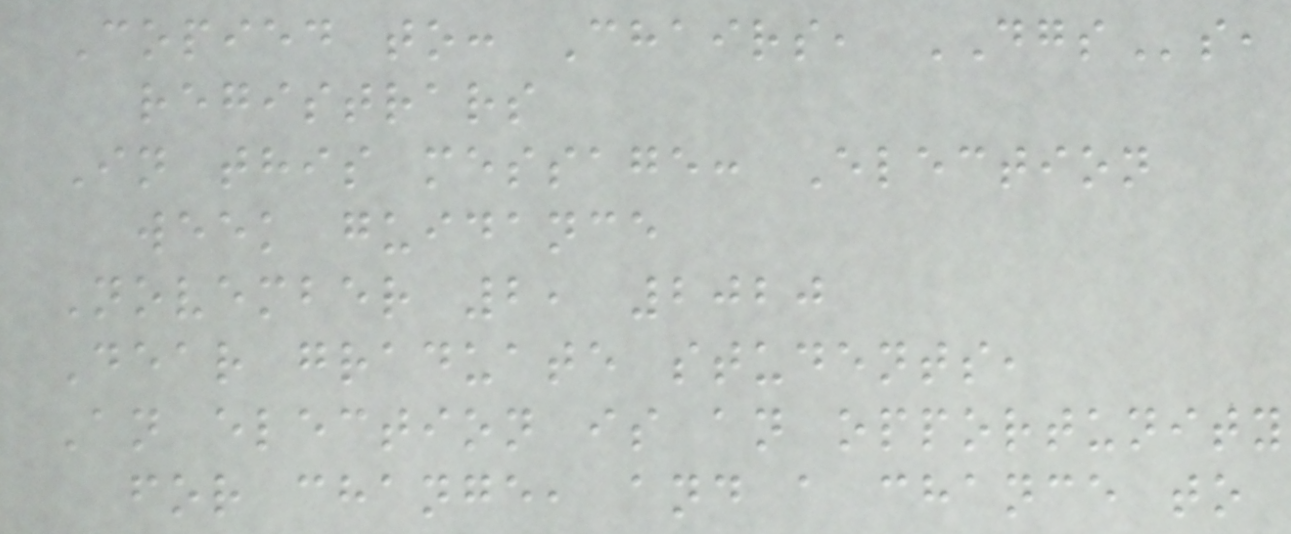Copied to: Chairs, DGSs,
registrars
In this message: Election
week guidance
November 2, 2020
Dear graduate students,
An election is an opportunity
for change, and a chance to
